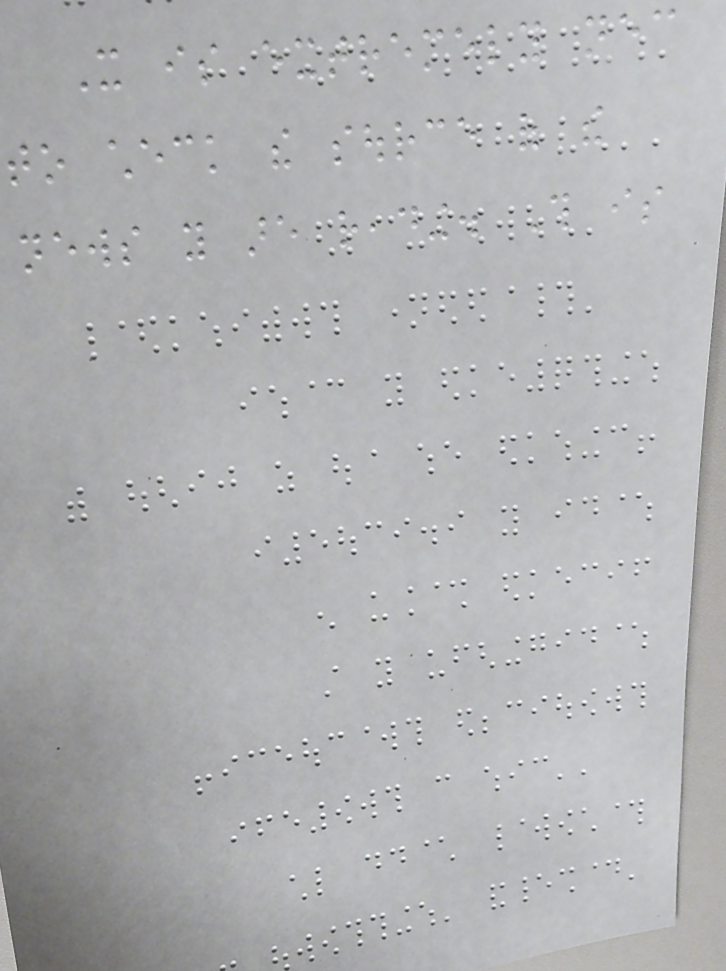It is extremely necessary
to check the source of the
news you are reading. This is
